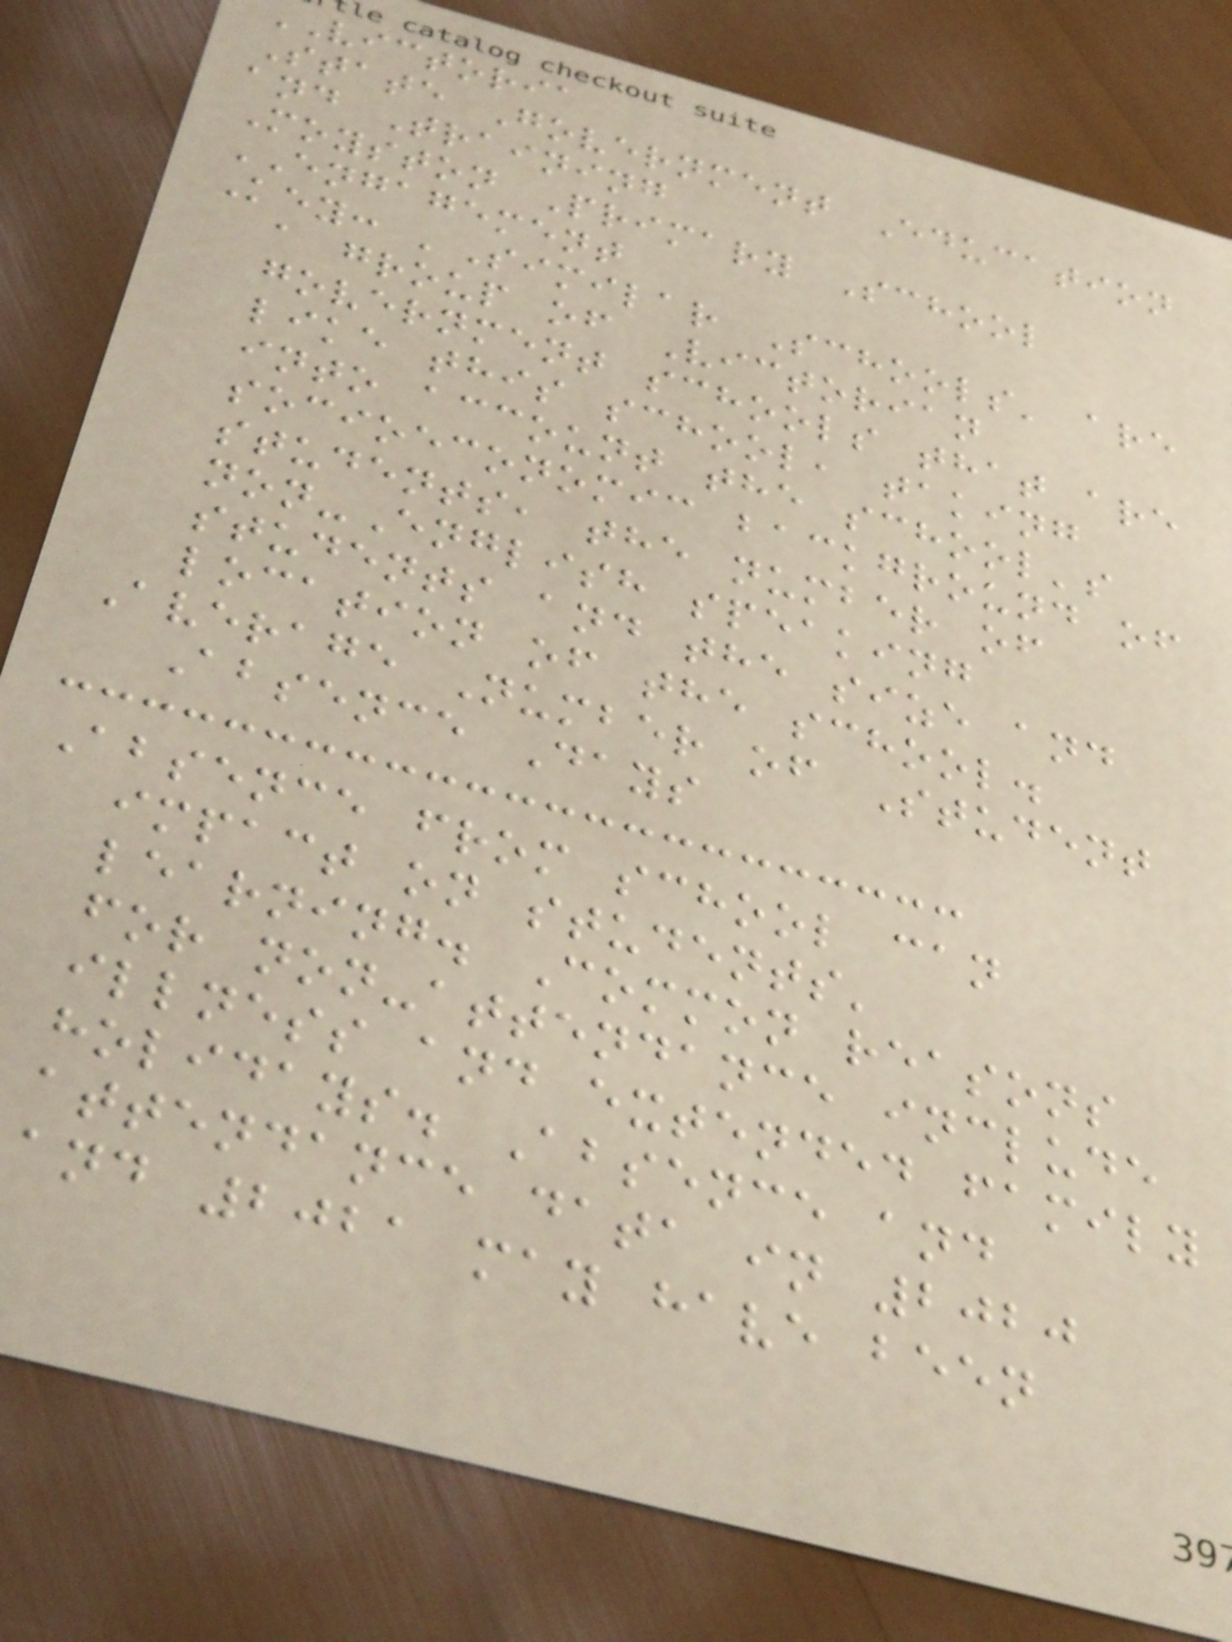victoria
State Government Education
and Training
Moyston Primary School
ENGAGEMENT
Key: 'Similar Schools' are
a group of Victorian
government schools that are
like this school, taking
into account the school's
socioeconomic background of
students, the number of
non-English speaking
students and the size and
location of the school.
Average Number of Student
Absence Days
Absence from school can
impact on students'
learning. Common reasons
for non-attendance include
illness and extended family
holidays. Absence and
attendance data in 2020
and 2021 may have been
